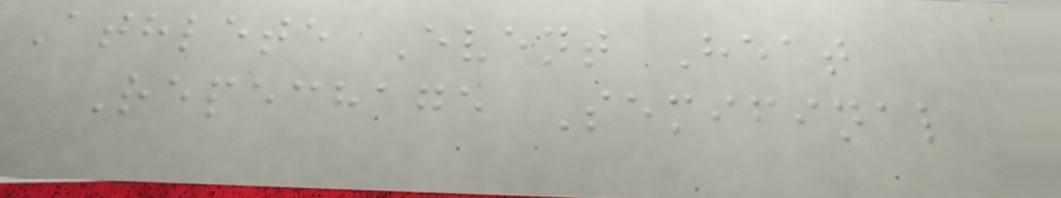Athlete Event Heat
Repechage Semifinal
